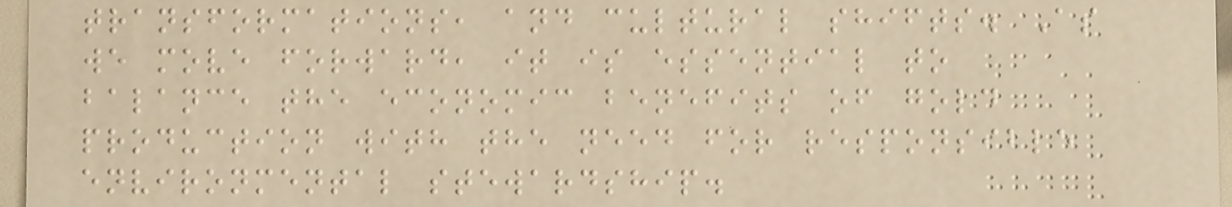transformations, and cultural shifts. As
we move forward, it is essential to
balance the economic benefits of gold
production with the need for responsible
environmental stewardship.
